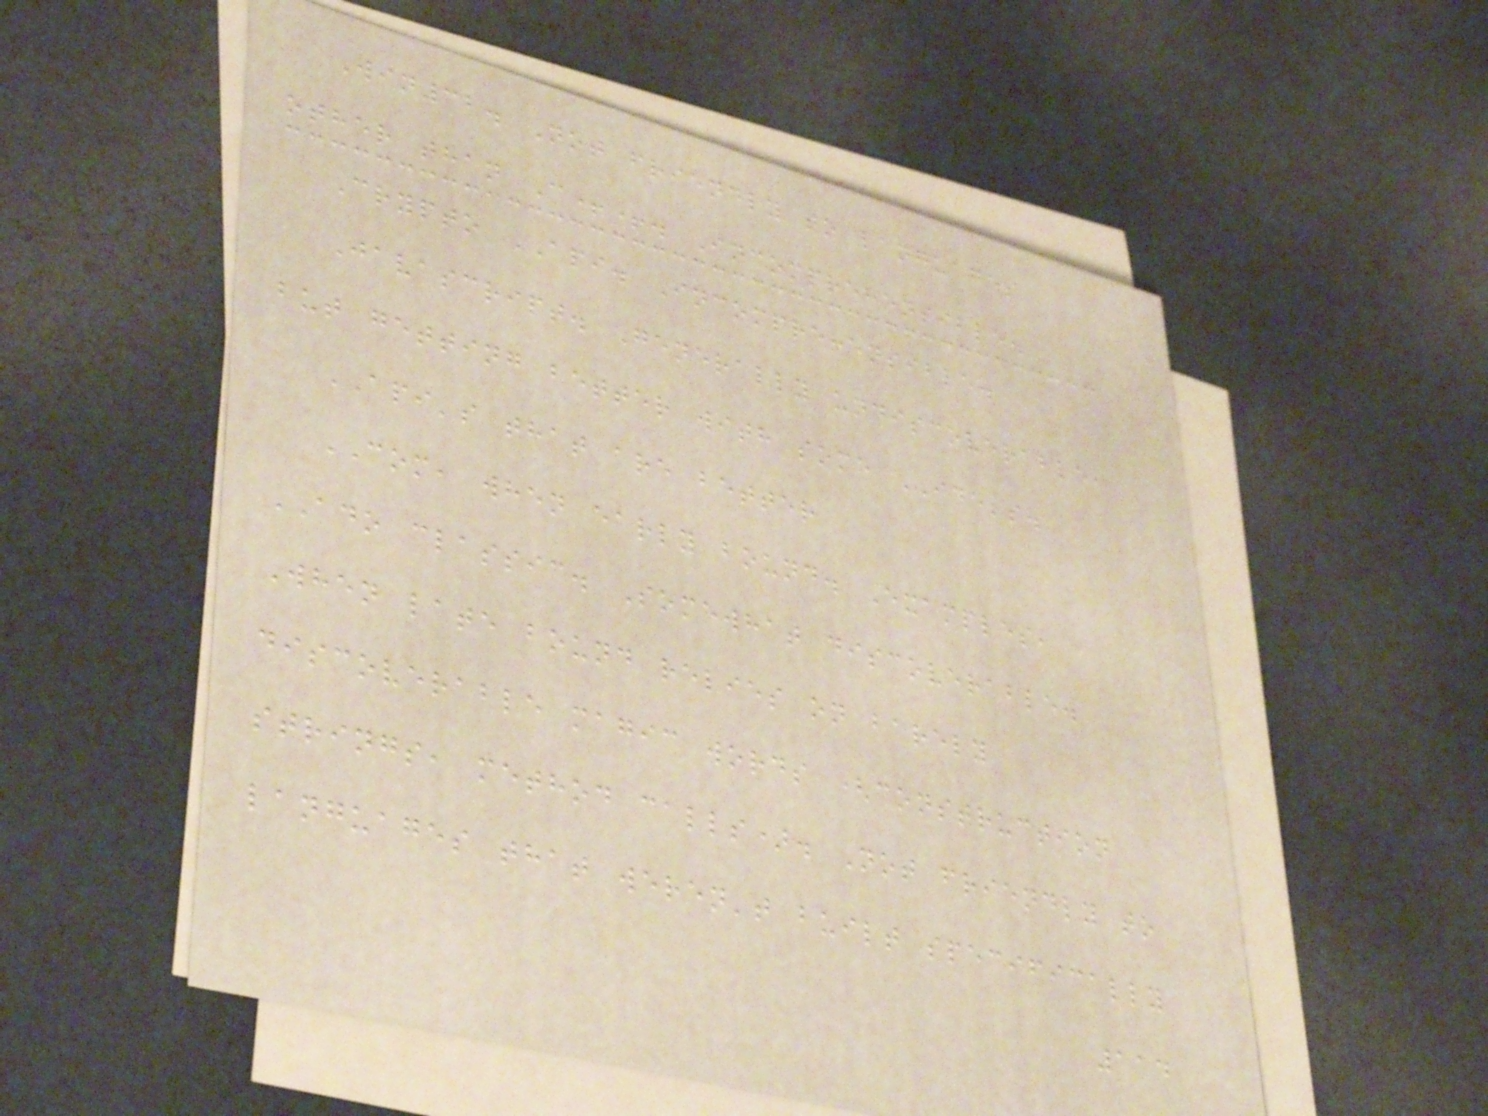Win32. Not friendly to languages
other than C++. Incomprehensible.
Crypto API. Incomprehensible.
Javascript. Generally undiscoverable,
but getting better with some IDE's.
API's that are better
COM, when early bound. Examples,
ADO classic. Somewhat discoverable.
When late bound relies on barely
discoverable magic words (construction
strings, method calls). Not friendly to
languages that weren't built specifically
114
